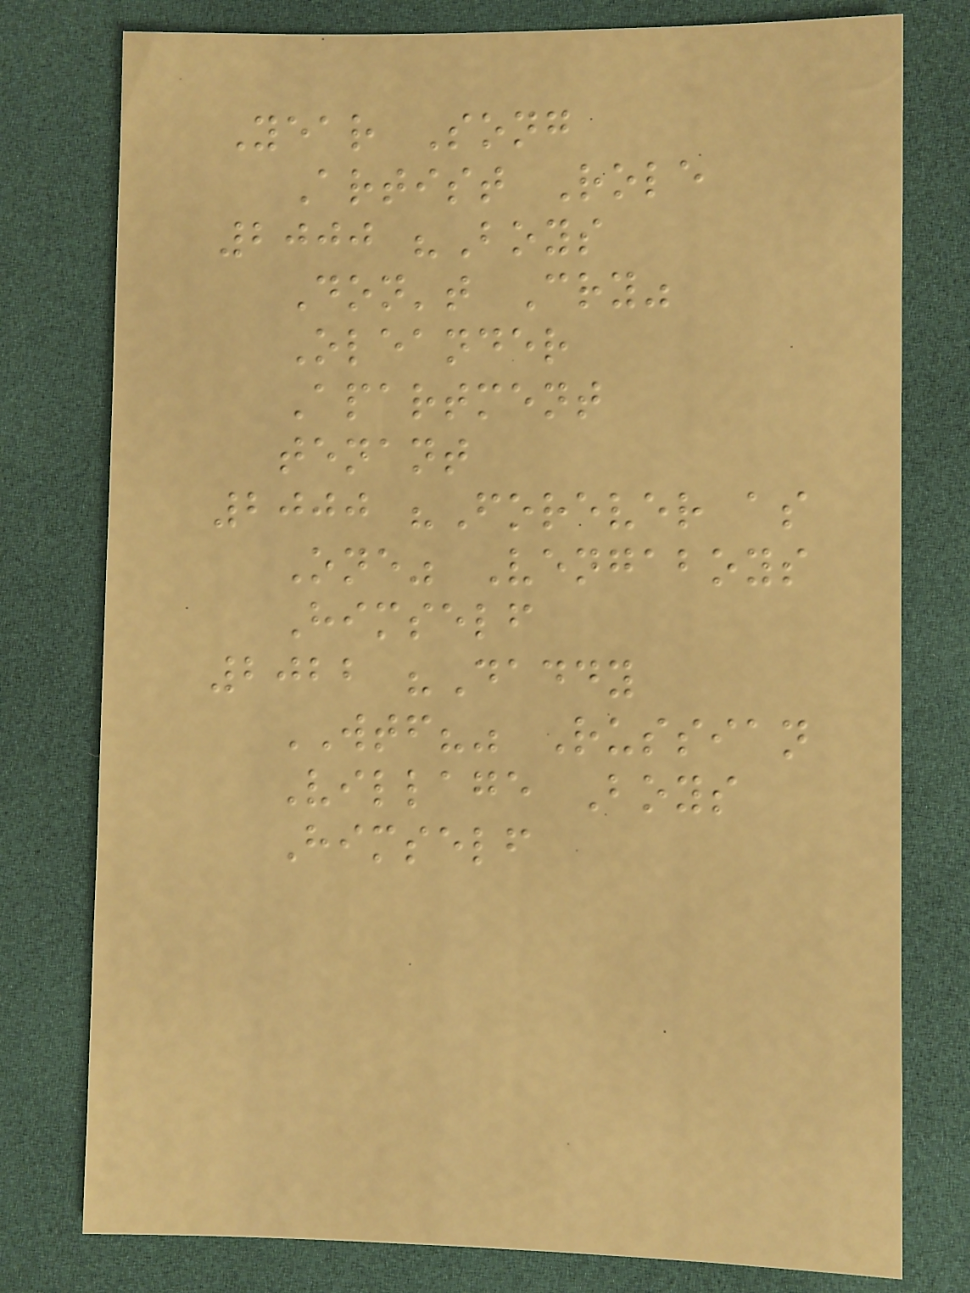Year Song
Artist Role
2000 "Boys
Don't Cry"
Oleander
Apartment
tenant
2000 "Forever as
One" Vengaboys
Himself
2022 "Daddy
WTF?" Russian
Village Boys
Himself
